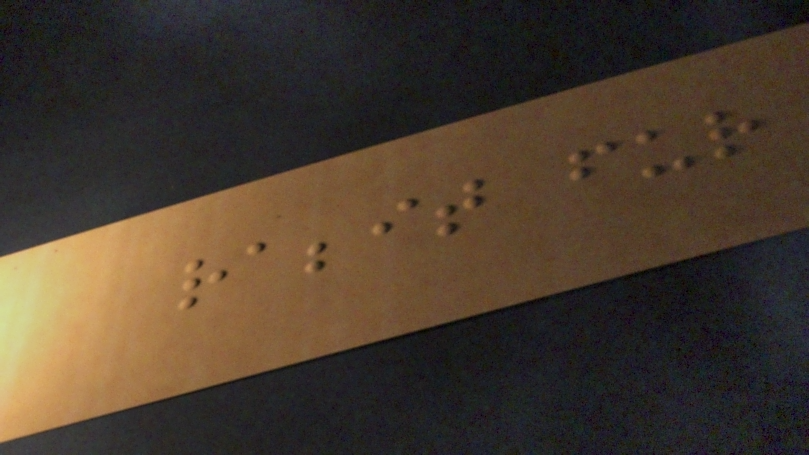rabbit fur
